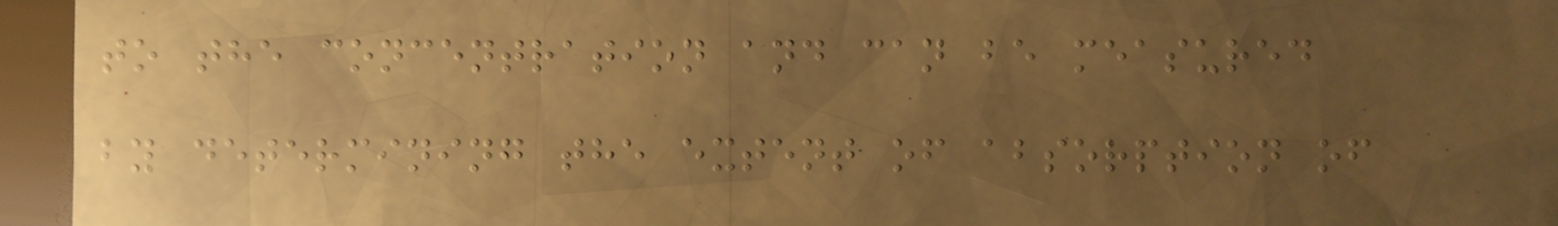to the concentration and can be measured
by determining the extent of absorption of
